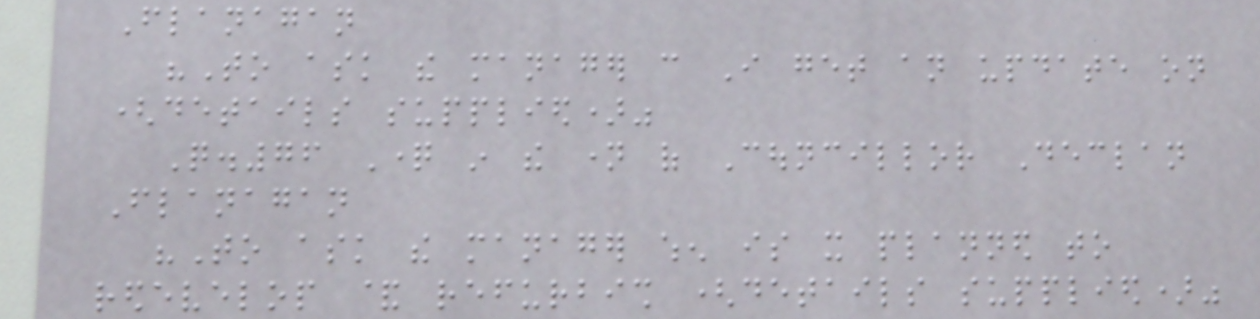Flanagan
"To ask the manager can I get an update on
(details supplied)"
Q.76 Question in the name of Councillor Declan
Flanagan
"To ask the manager when is it planned to
redevelop & refurbish (details supplied)"
